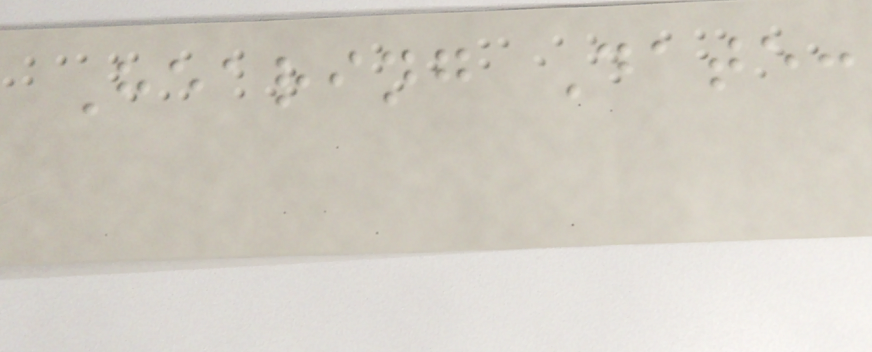Hearing Date:
